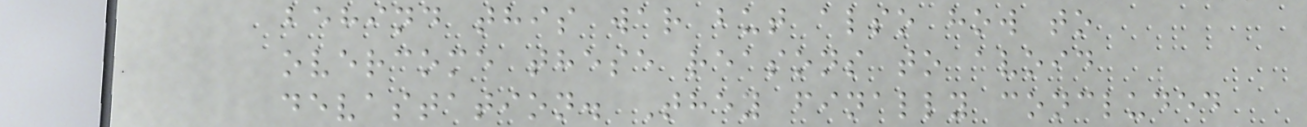behind this war but also how to
overcome these reasons to avoid
devastation. They finally concluded
